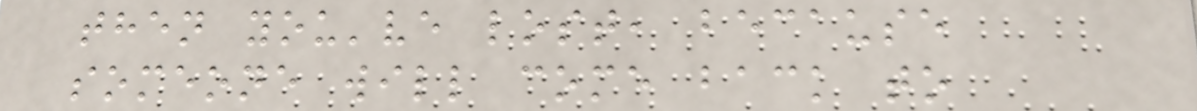then you've lost, because
someone will come back to
